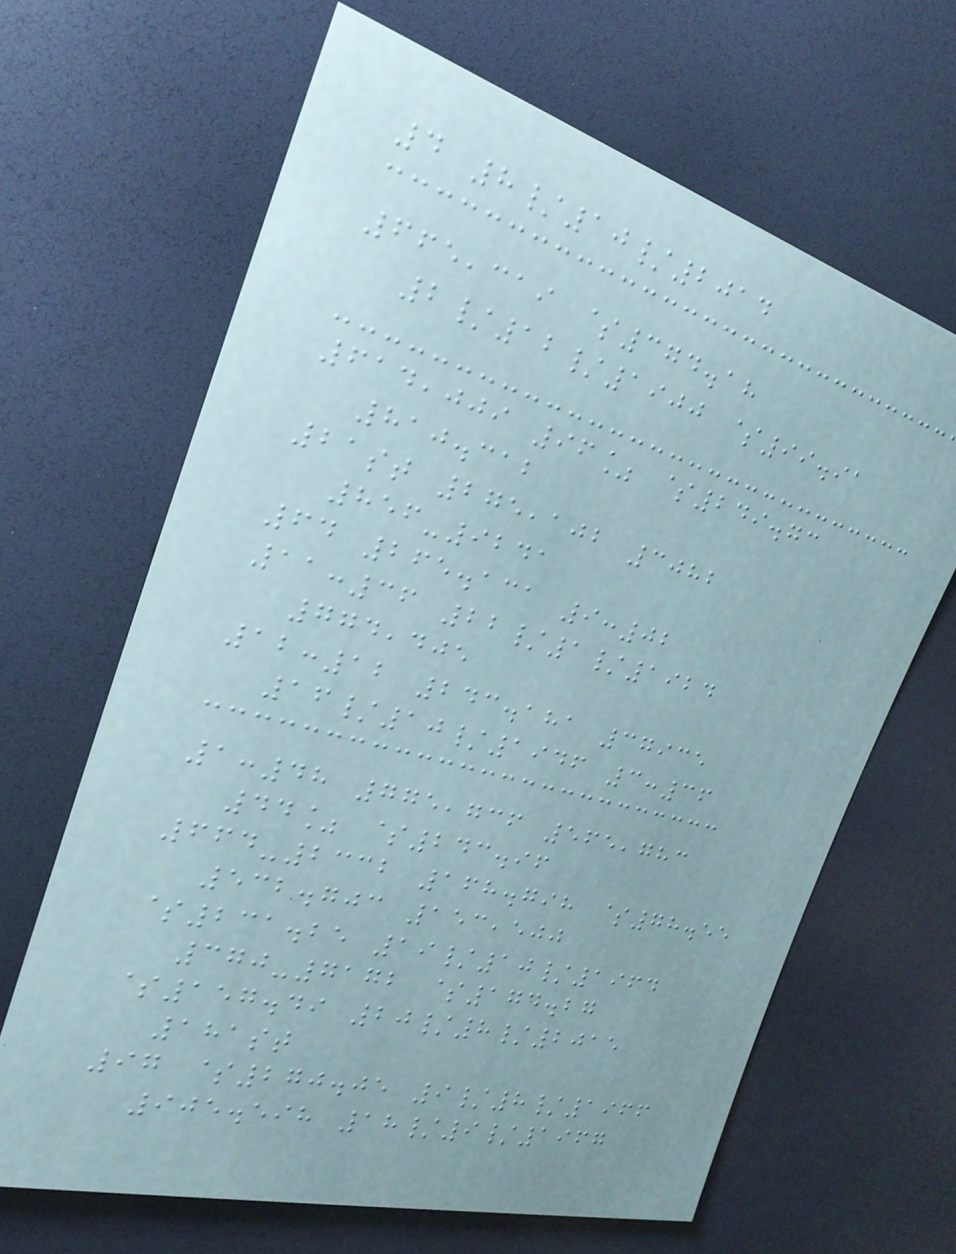4 8/10/2014
665,319 $374.18
2/12/1900 $99.91
614,009 96% $249.73
810.312
21st 275,102 3082
856-9241
64 265.131 9:02
11:36 22/1/1924
774,405
12:12 243.181 37935
16/10/1946 3:36
1:48 775,736 565,783
44% $243.96
664-2332 168.798 $78.55
532.703 153,500
$231.25 19/10/1964
370-7172 $174.27
$157.49 20/8/2015
181st
97 $270.05 9/8/1966
905.598 18/9/1967
